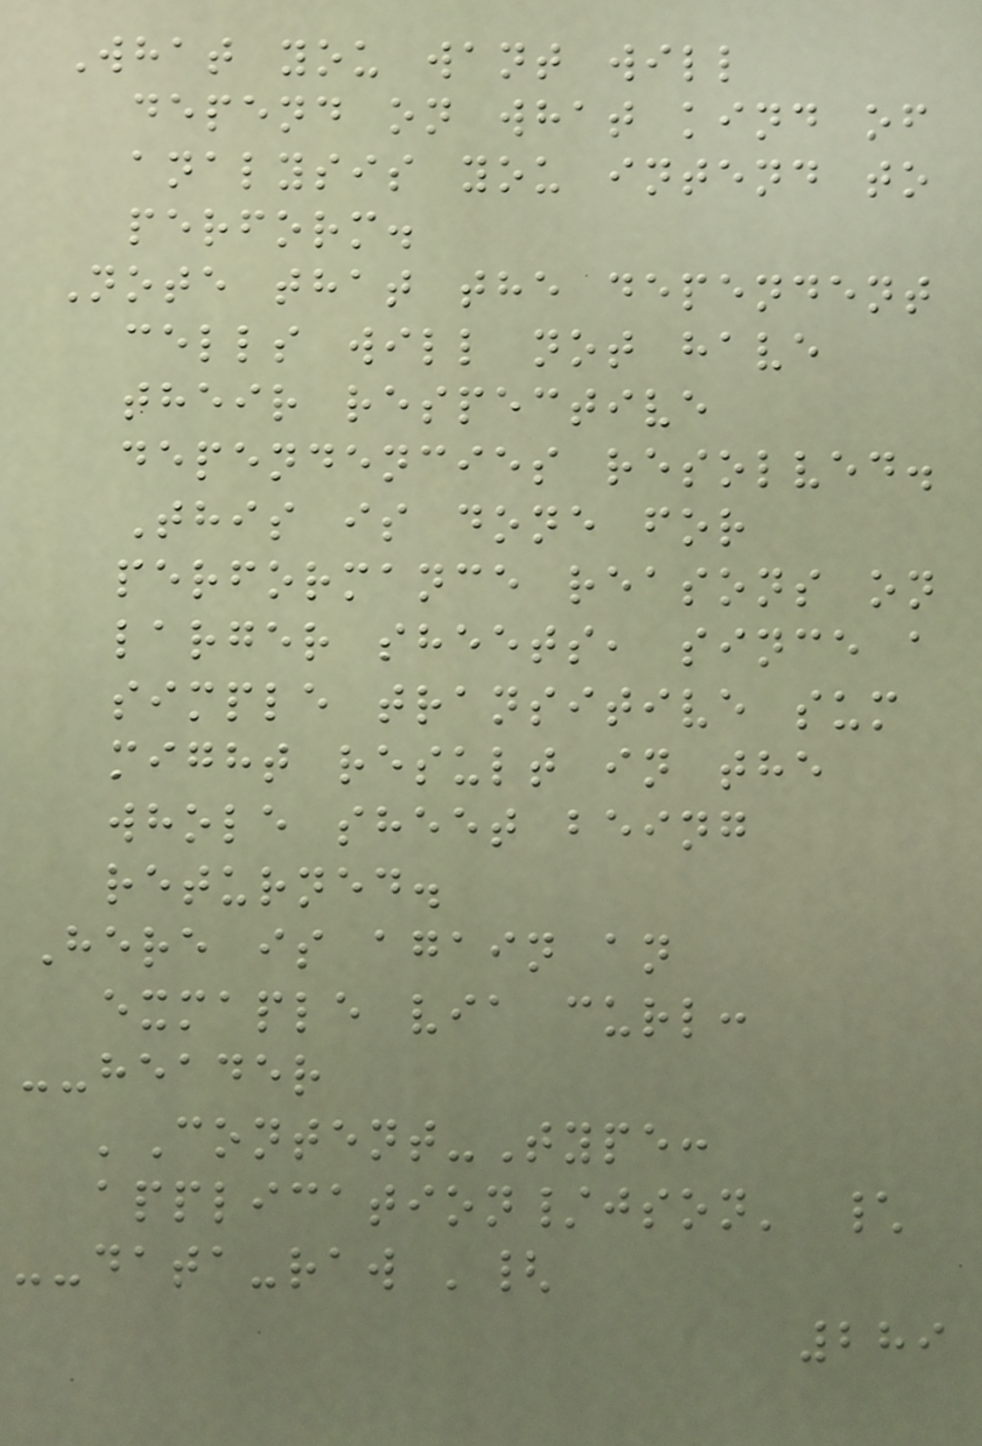What you want will
depend on what kind of
analysis you intend to
perform.
Note that the dependent
cells will not have
their respective
dependencies resolved.
This is done for
performance reasons on
larger sheets, since a
simple transitive sum
might result in the
whole sheet being
returned.
Here is again an
exmaple via curl:
--header
'Content-Type:
application/json' \
--data-raw '{
289
